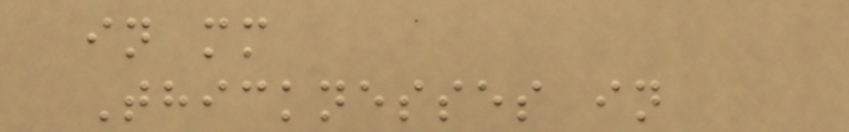in mm
Thicknesses in
